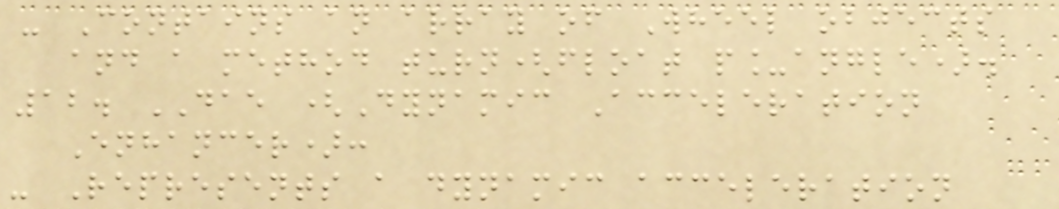- Contains an array of Wheel objects
and a method turn(float p_angle).
12. DAE (Dynamic Acceleration
Enhancer):
- Represents a dynamic acceleration
